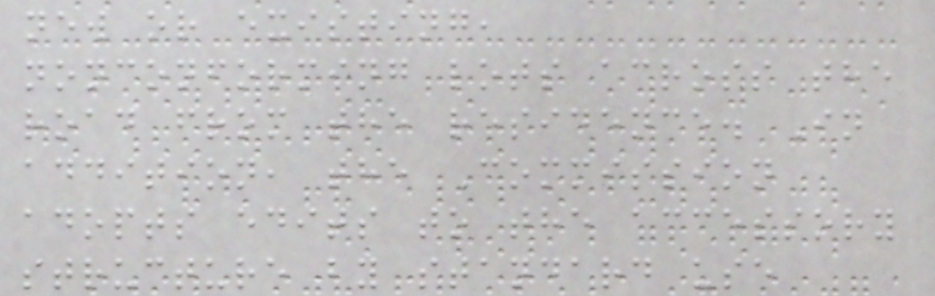new or existing,
nonconforming lots across the
road from the residence. In
addition, the Commission
adopts edits to the accessory
structure by standard use
